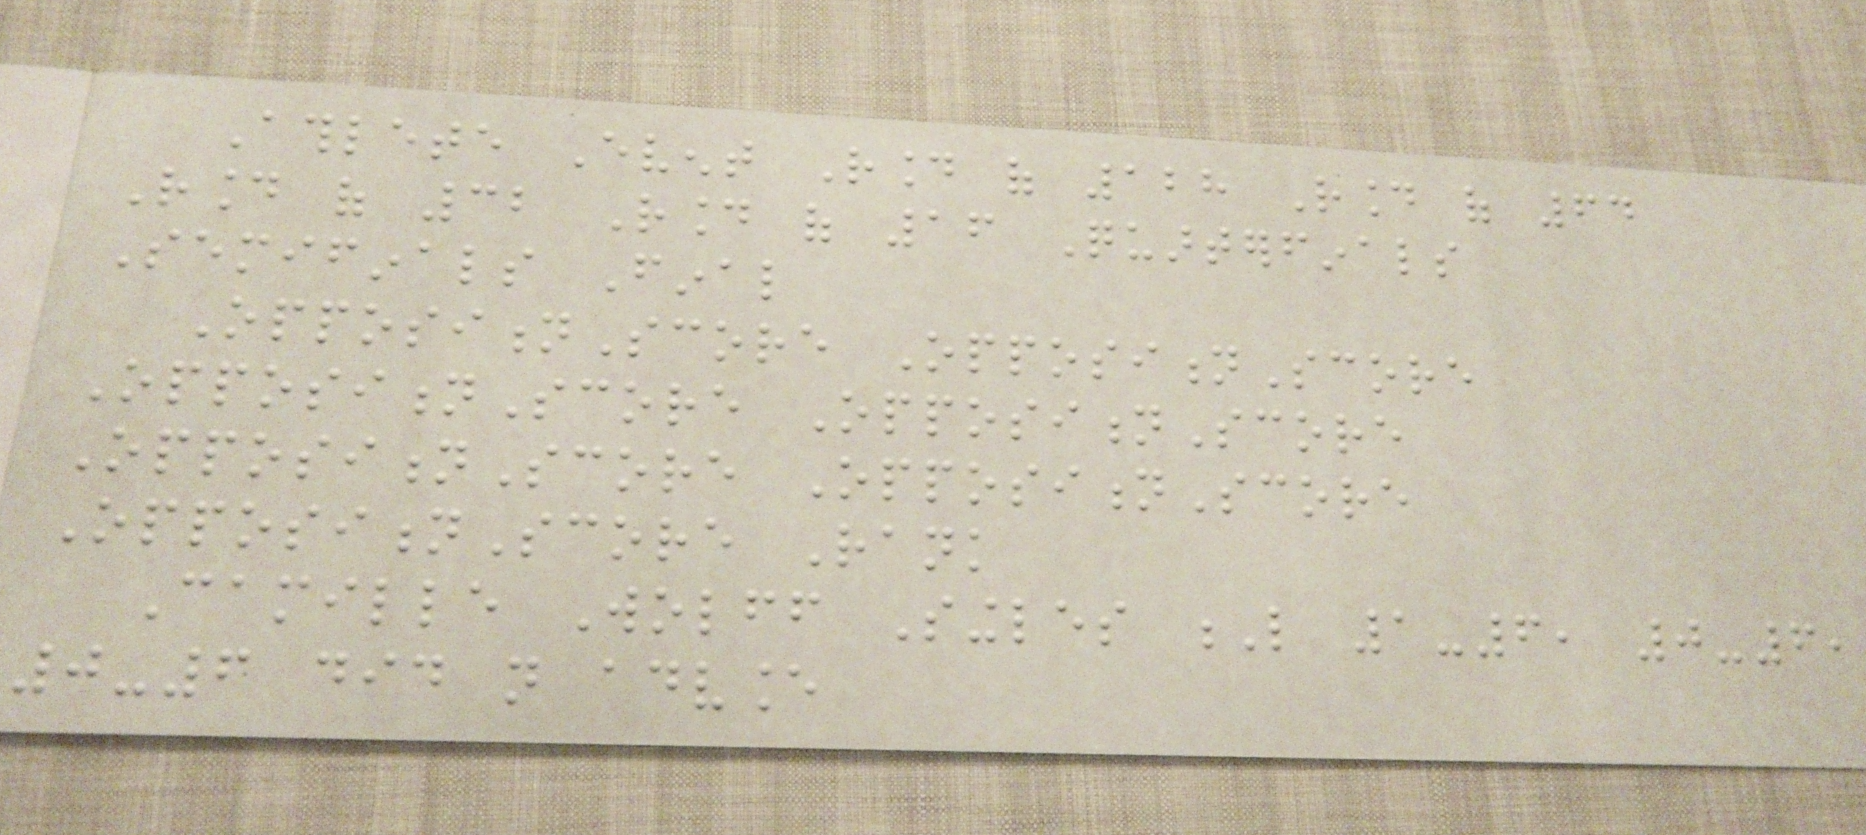Athlete Event Round of 128 Round of 64
Round of 32 Round of 16 Quarterfinals
Semifinals Final
OppositionScore OppositionScore
OppositionScore OppositionScore
OppositionScore OppositionScore
OppositionScore Rank
Camille Wolff Singles L 1-6, 0-6,
0-6 did not advance
